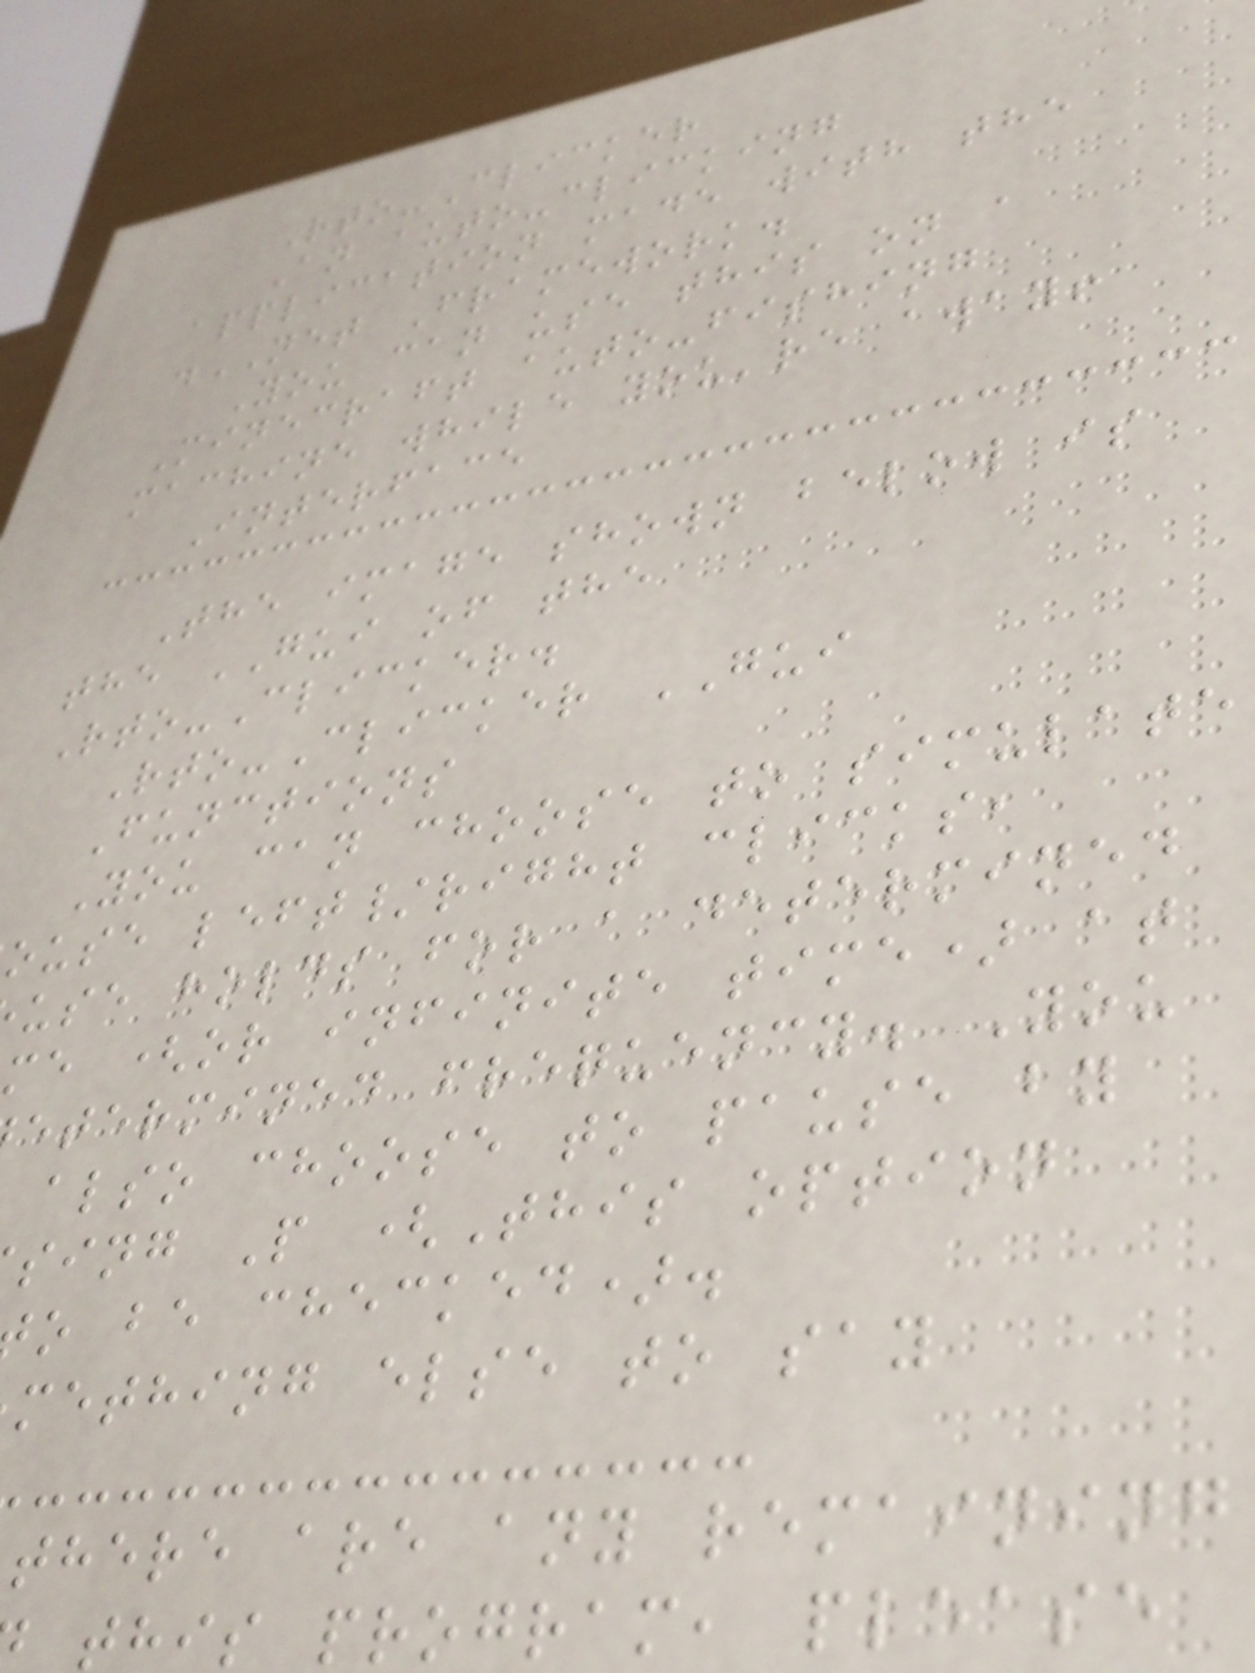Rto-Clicker
An auto-clicking
application made with the
.NET Framework.
You can use this on a
Minecraft auto-fishing
machine while you're away!
Interface
The image shown below is
the GUI of the
Rto-Clicker.
Rto-Clicker GUI
Functions
You can choose to simulate
ouse left/right clicks,
use holds for a determined
me (or infinite time) at
etermined frequency. You
also choose to pause by
sing P (This option
o be checked).
mething else to say
there are any remaining
this program, please
